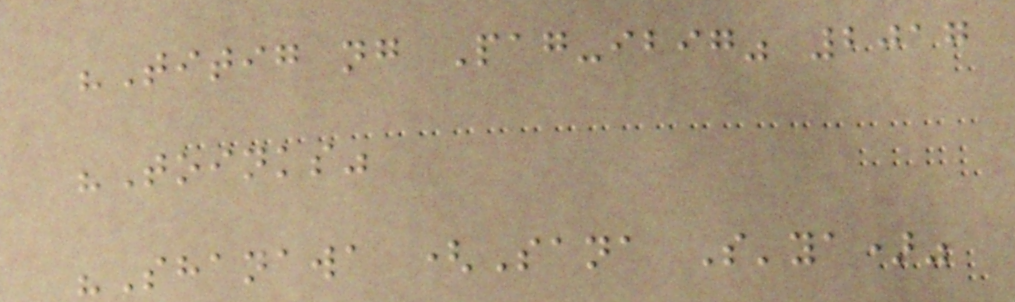"Titig ng Pag-ibig" 2017
"Toinks"
"Shanawa (Sana S'ya)"
